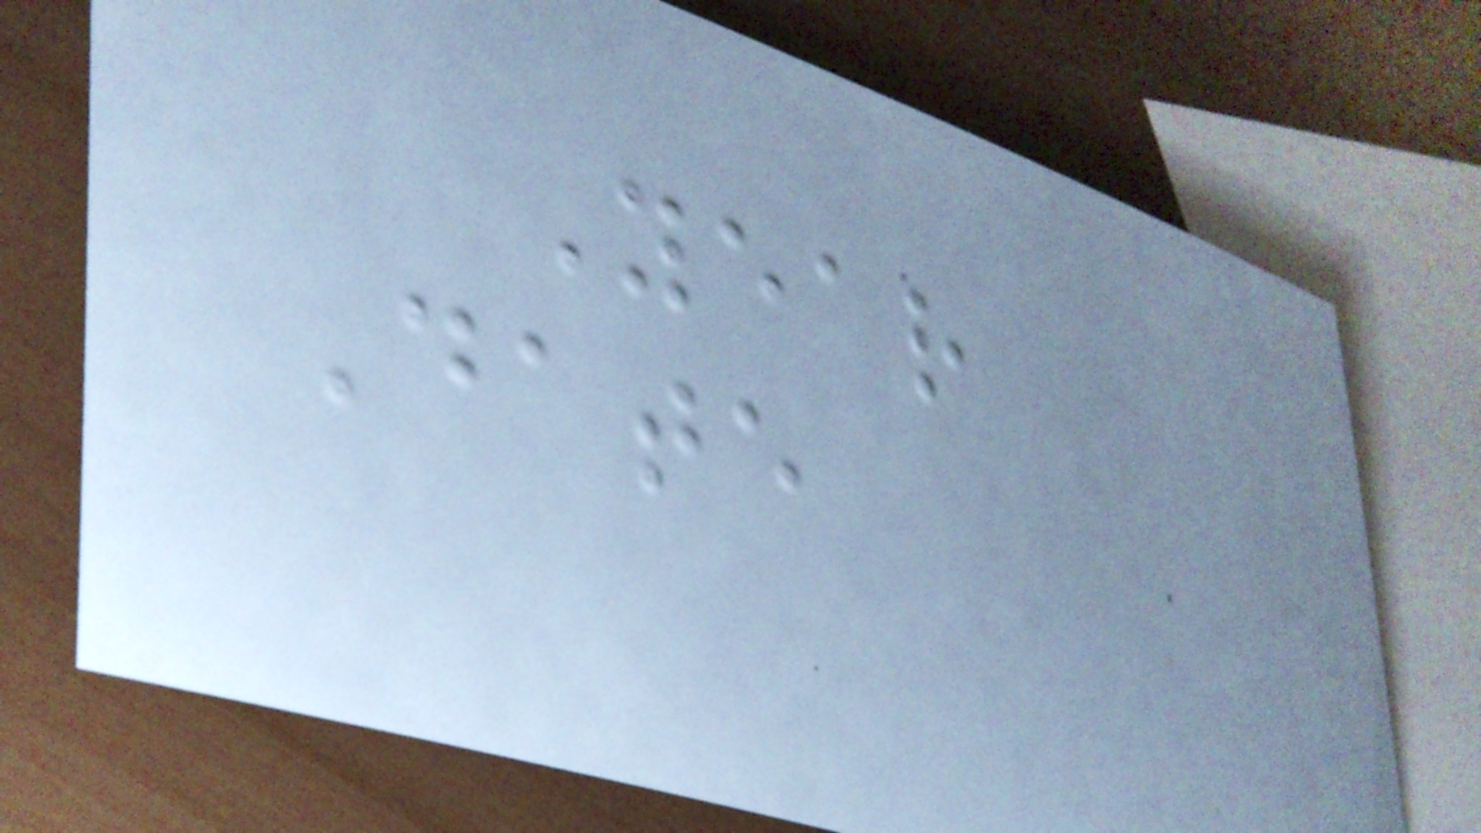Year
Date
